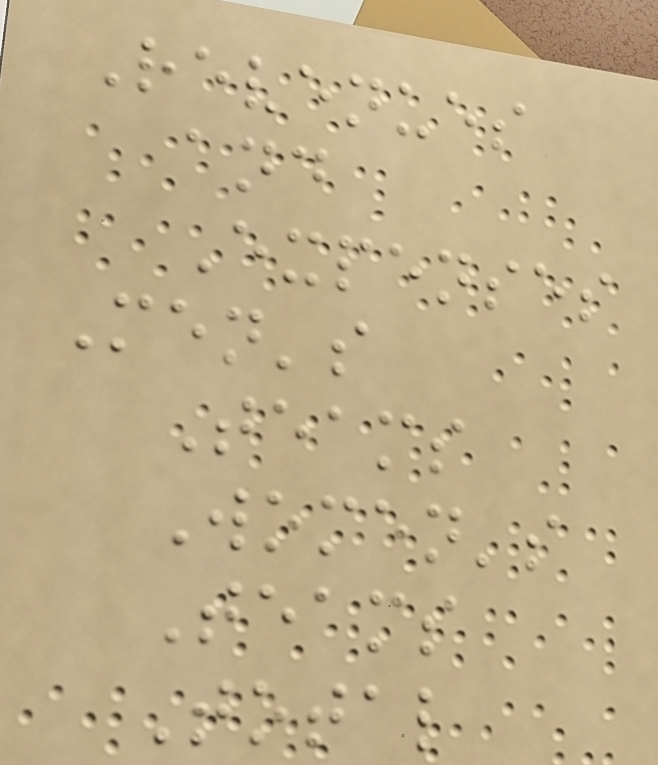Revenues
and
Expenses
Men's
Teams
Women's
Teams
Total
